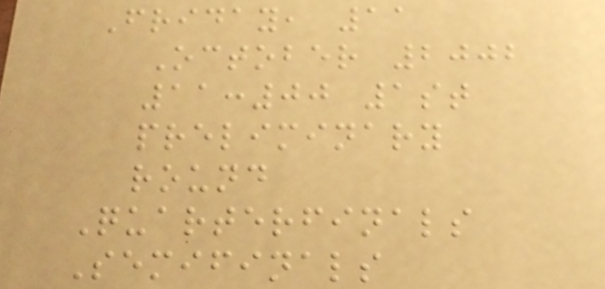Friday, 11
October 2002
11:00 1st
preliminary
round
Quarterfinals
Semifinals
